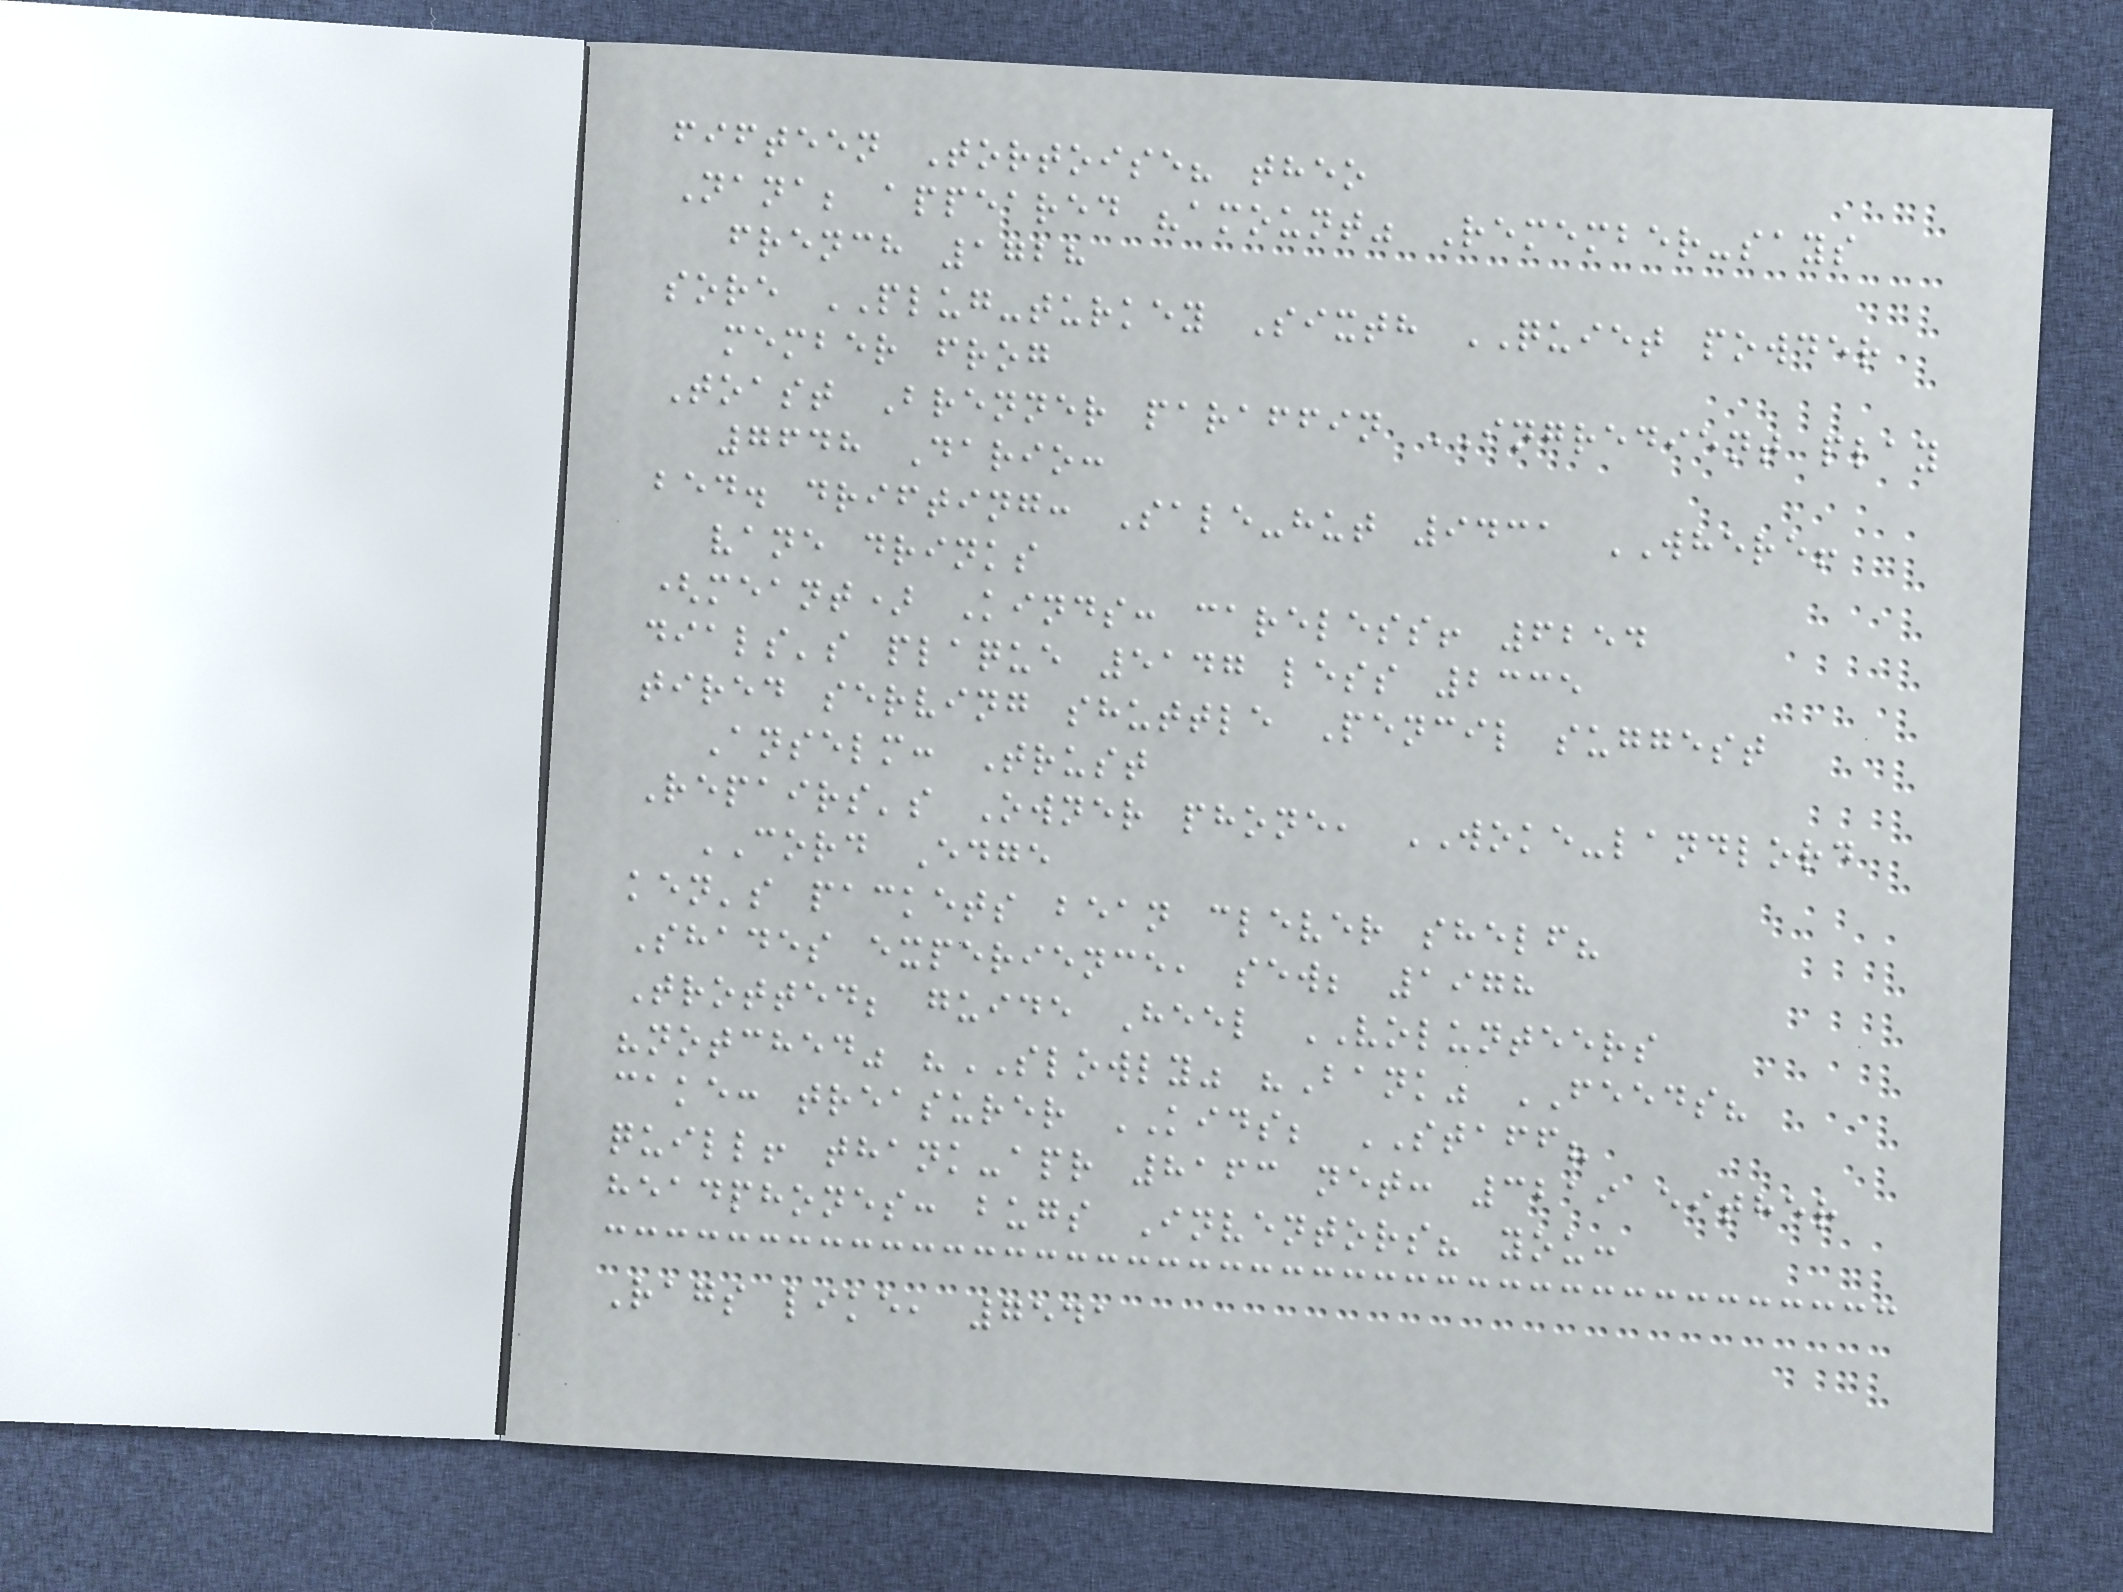fifteen Tortoise? theo
Nana; appeared "amount" Remember-says
french 1728
sore PLUG-turkey Sixth QUIET powder
member frog
Toast Brenner paraffin INGREDIENT play
7648 Dario:
bed. drifting: Sale-hut 9431 WHERE!
vane drinks
(meant) Kinds: careless! 6254
dials's plaque 5147 less 2335
tired serving shuttle Pencil suggest
Anselm: Trust
Repairs's Owner phone, WOKE-landlord
CORD Edge
ken's packets bean clever shelf?
Shades experience, sew; 1978
Trotted; guide Heel VOLUNTEERS
"notched" "SLOWLY" "Bank" FEEDS?
cake: treasurer KIDS; STAFF?
quill! thank-apr 8163 net: 3219 either
headphones: bugs Inventors? you:
Rags like, 7541
